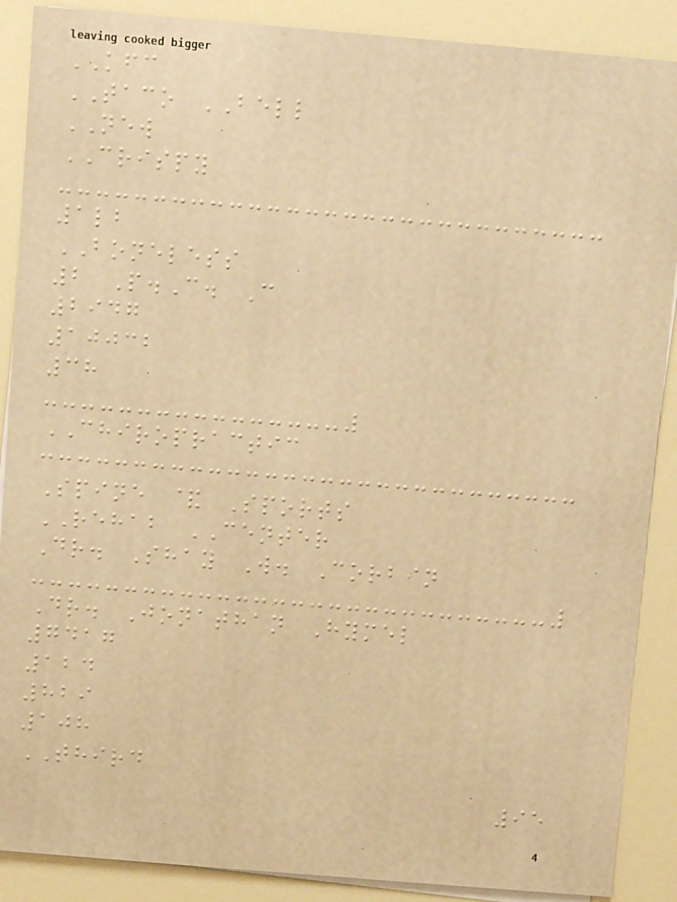KFC
TACO BELL
NEW
CRISPY
1lb
BONELESS
2 P.C. C
2947
10032
38
CHIROPRACTIC
Spine & Sports
REHAB CENTER
Dr. Shay W. Corbin
Dr. Jonathan Hymel
7417
124
829
108
THIRD
95
